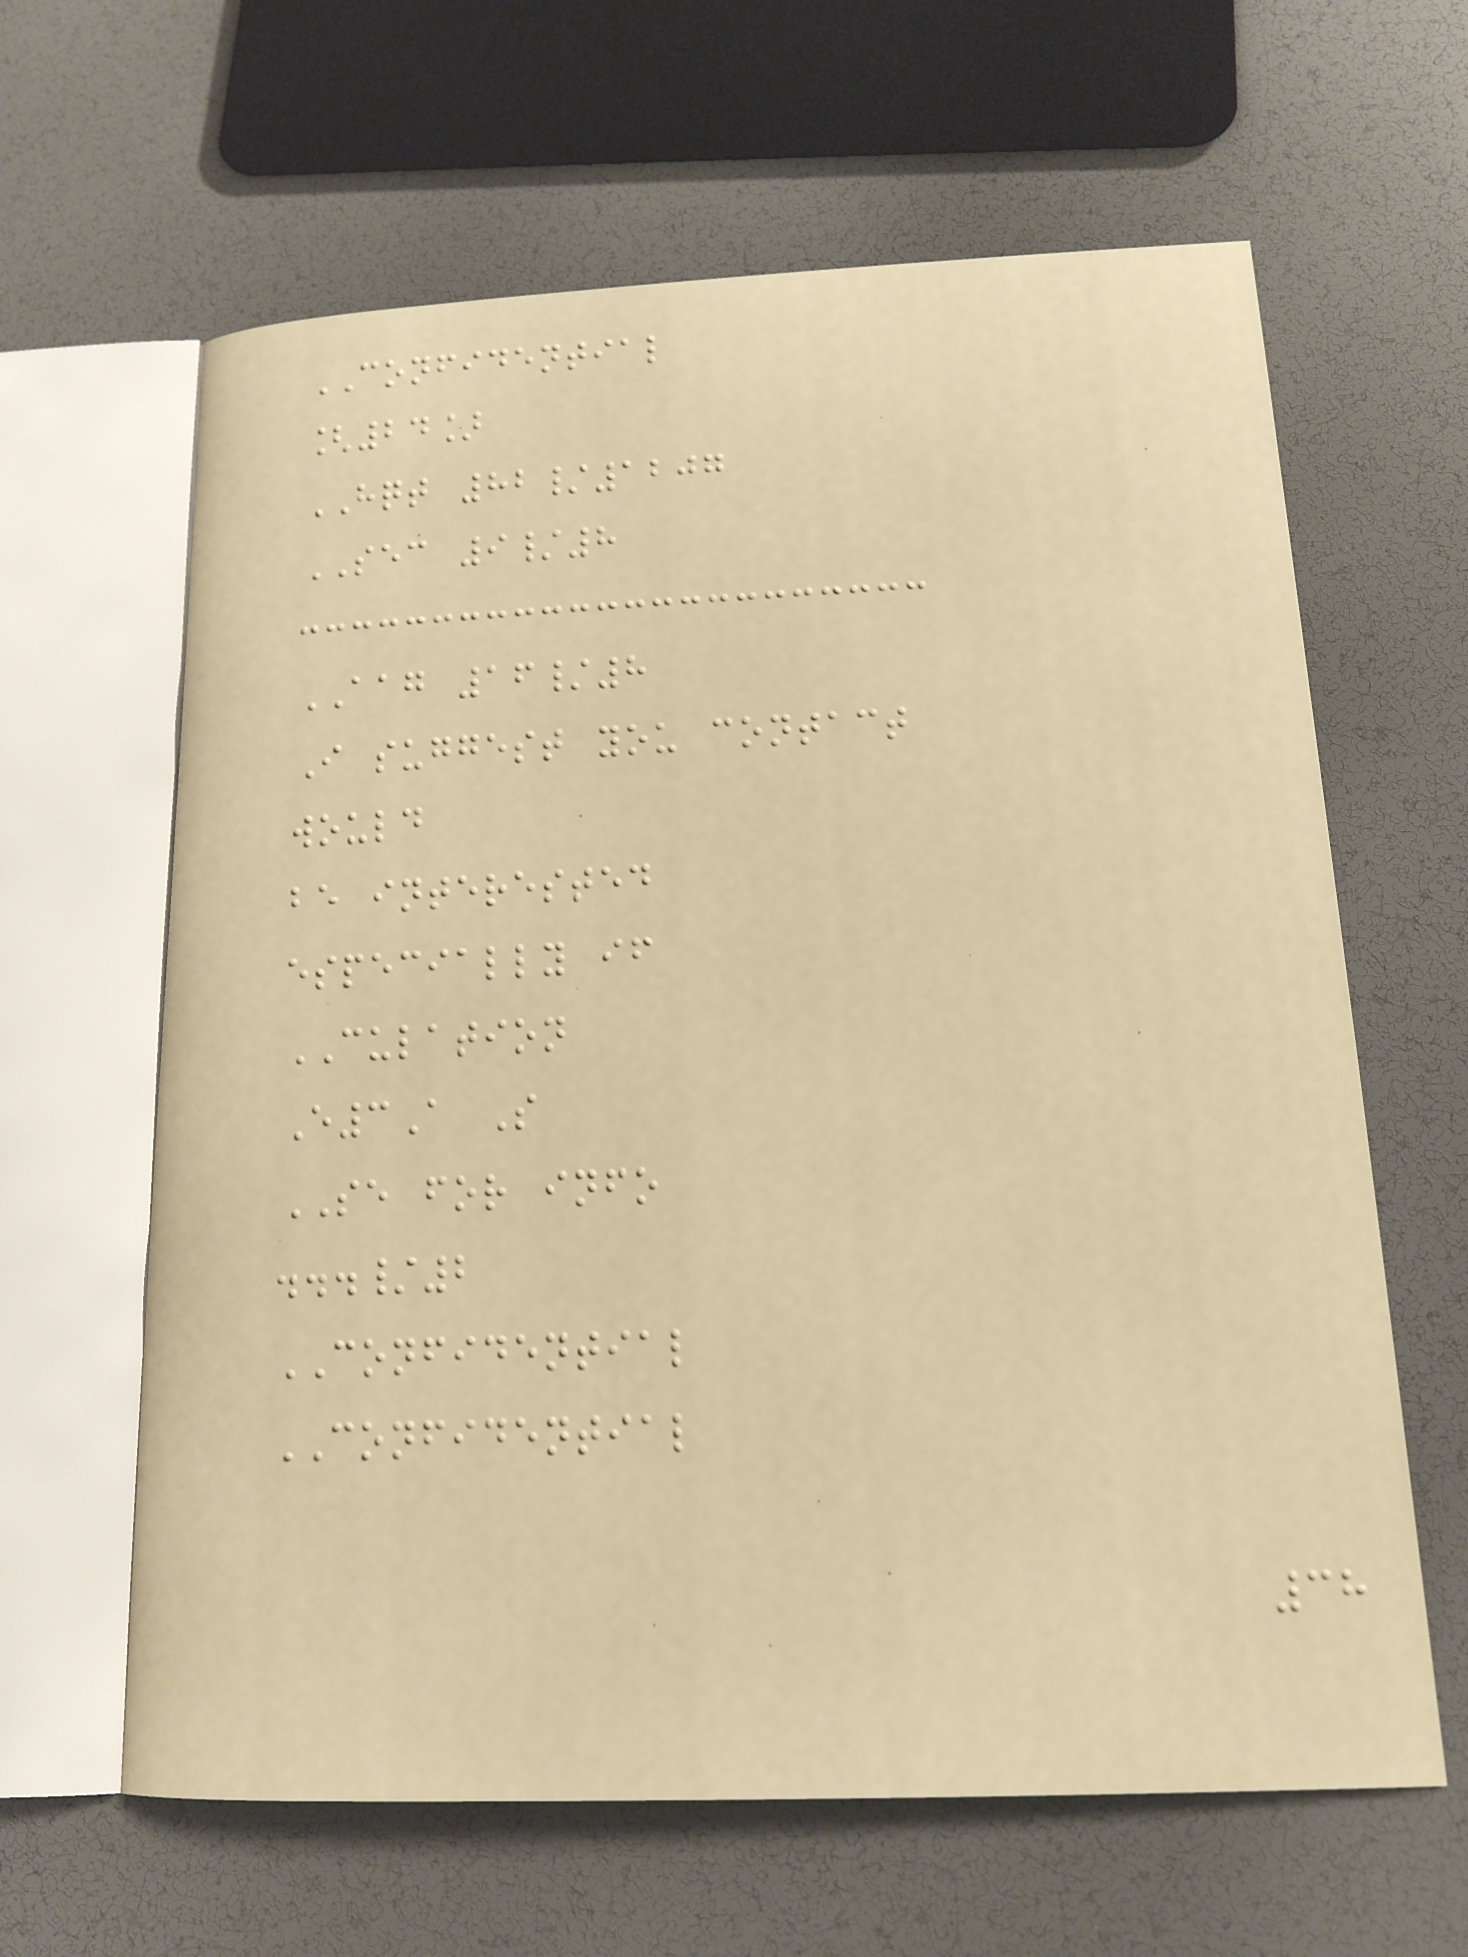CONFIDENTIAL
[24]
HQT 82/1207
SEC 9/8
AAG 16/8
I suggest you contact
would
be interested
especially if
CULATION
E3A S
SE for info
.../2
CONFIDENTIAL
CONFIDENTIAL
38
